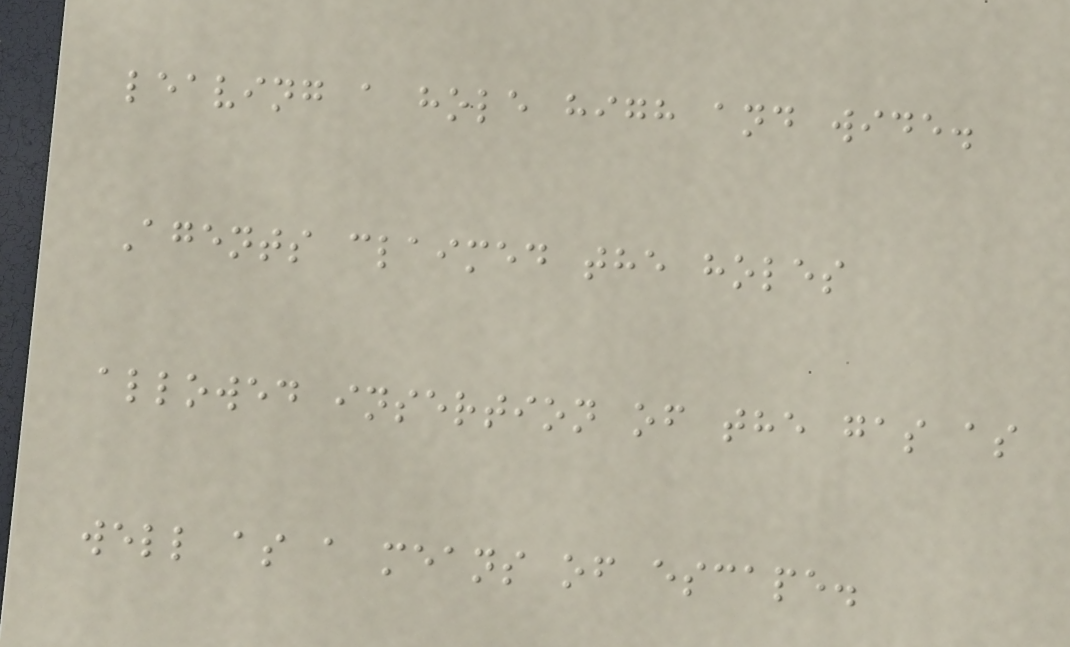leaving a hole high and wide.
Agents claimed the holes
allowed insertion of the gas as
well as a means of escape.
